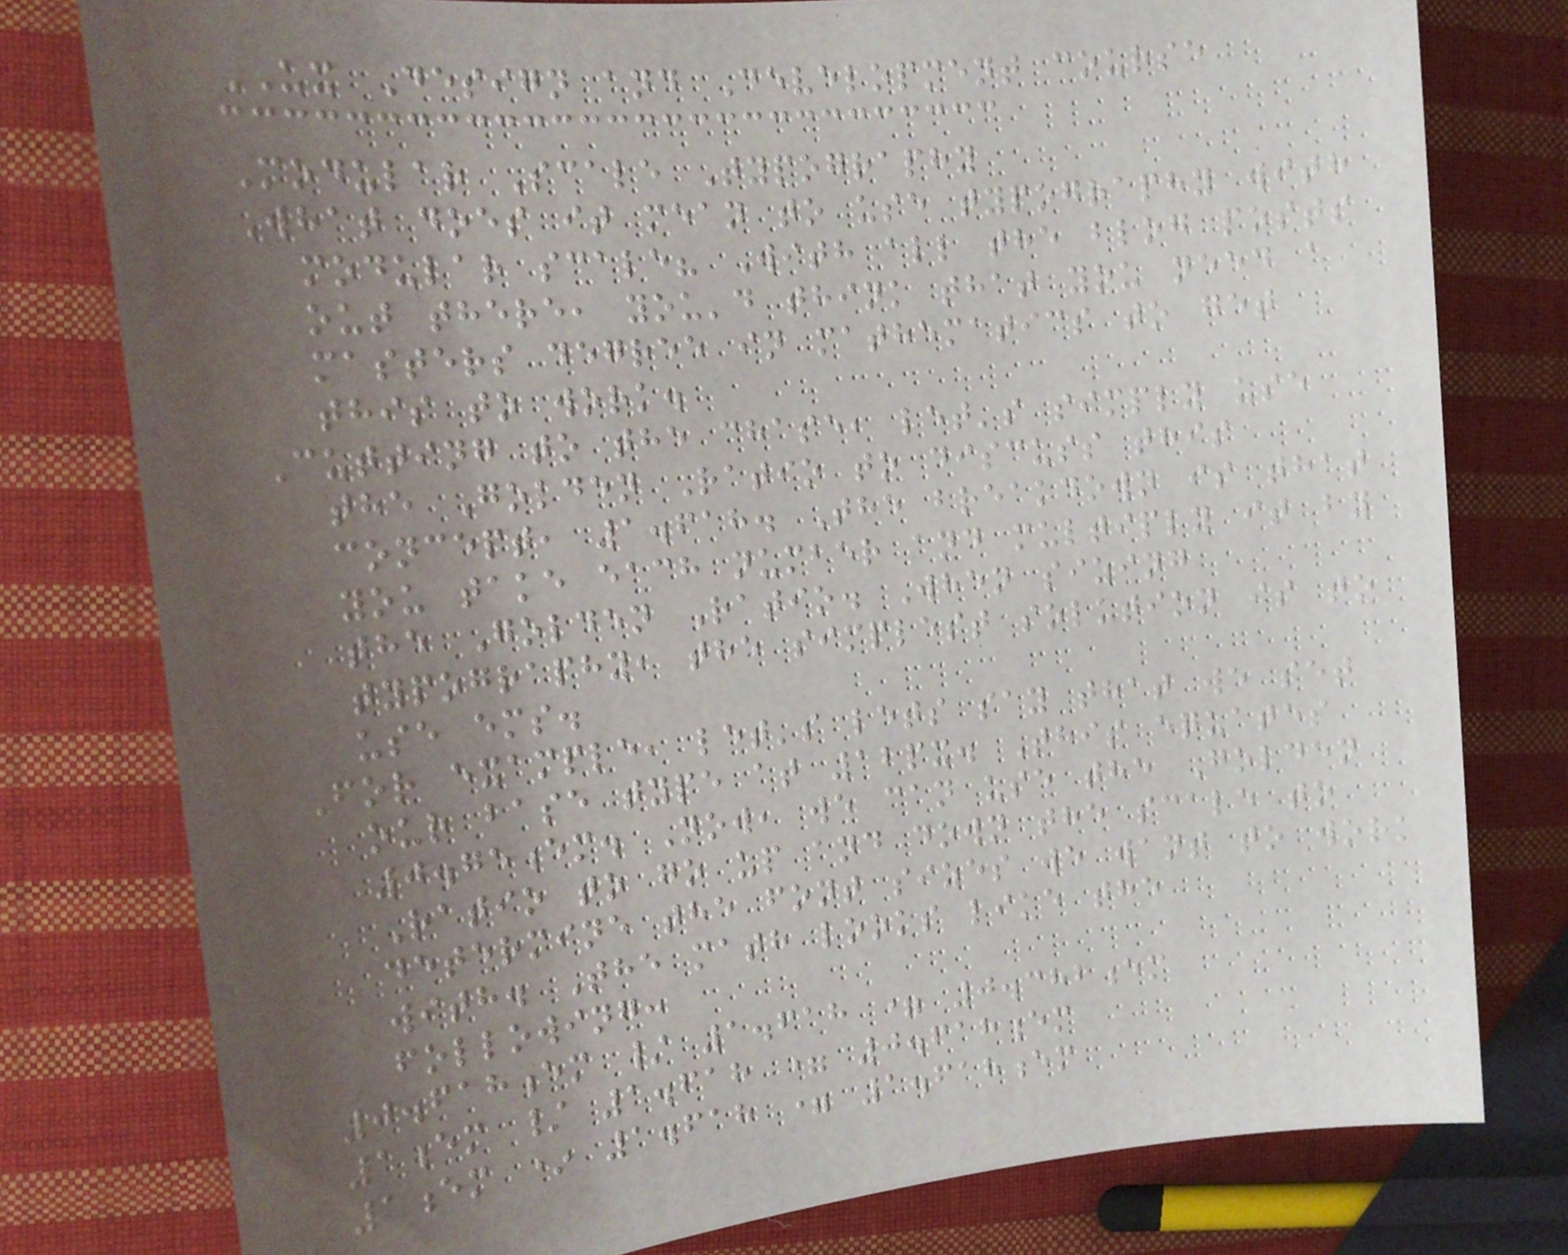UX Design and Development course
Modular Scale Typography
What does it mean to use typography with
modular scale? With all the blog posts
out there, you'd think that you need a
masters degree in mathematics to get
this to work.
Cutting to the chase, let's simply use
the Golden Ratio to discuss this
concept, 1.618. The breakdown is that
you take each number and multiply it by
the Golden Ratio. When sizing
typography, the simplest solution is to
use ems.
For example, let's lets say that we set
our base type at 12px. This equates
0.75em. Now, we can use the Golden
Ratio to go up and down the scale to
determine the font sizes we want to work
with. The math looks like the
following:
0.618em / 1.618 = 0.382em
1em / 1.618 = 0.618em
1em * 1.618 = 1.618em
